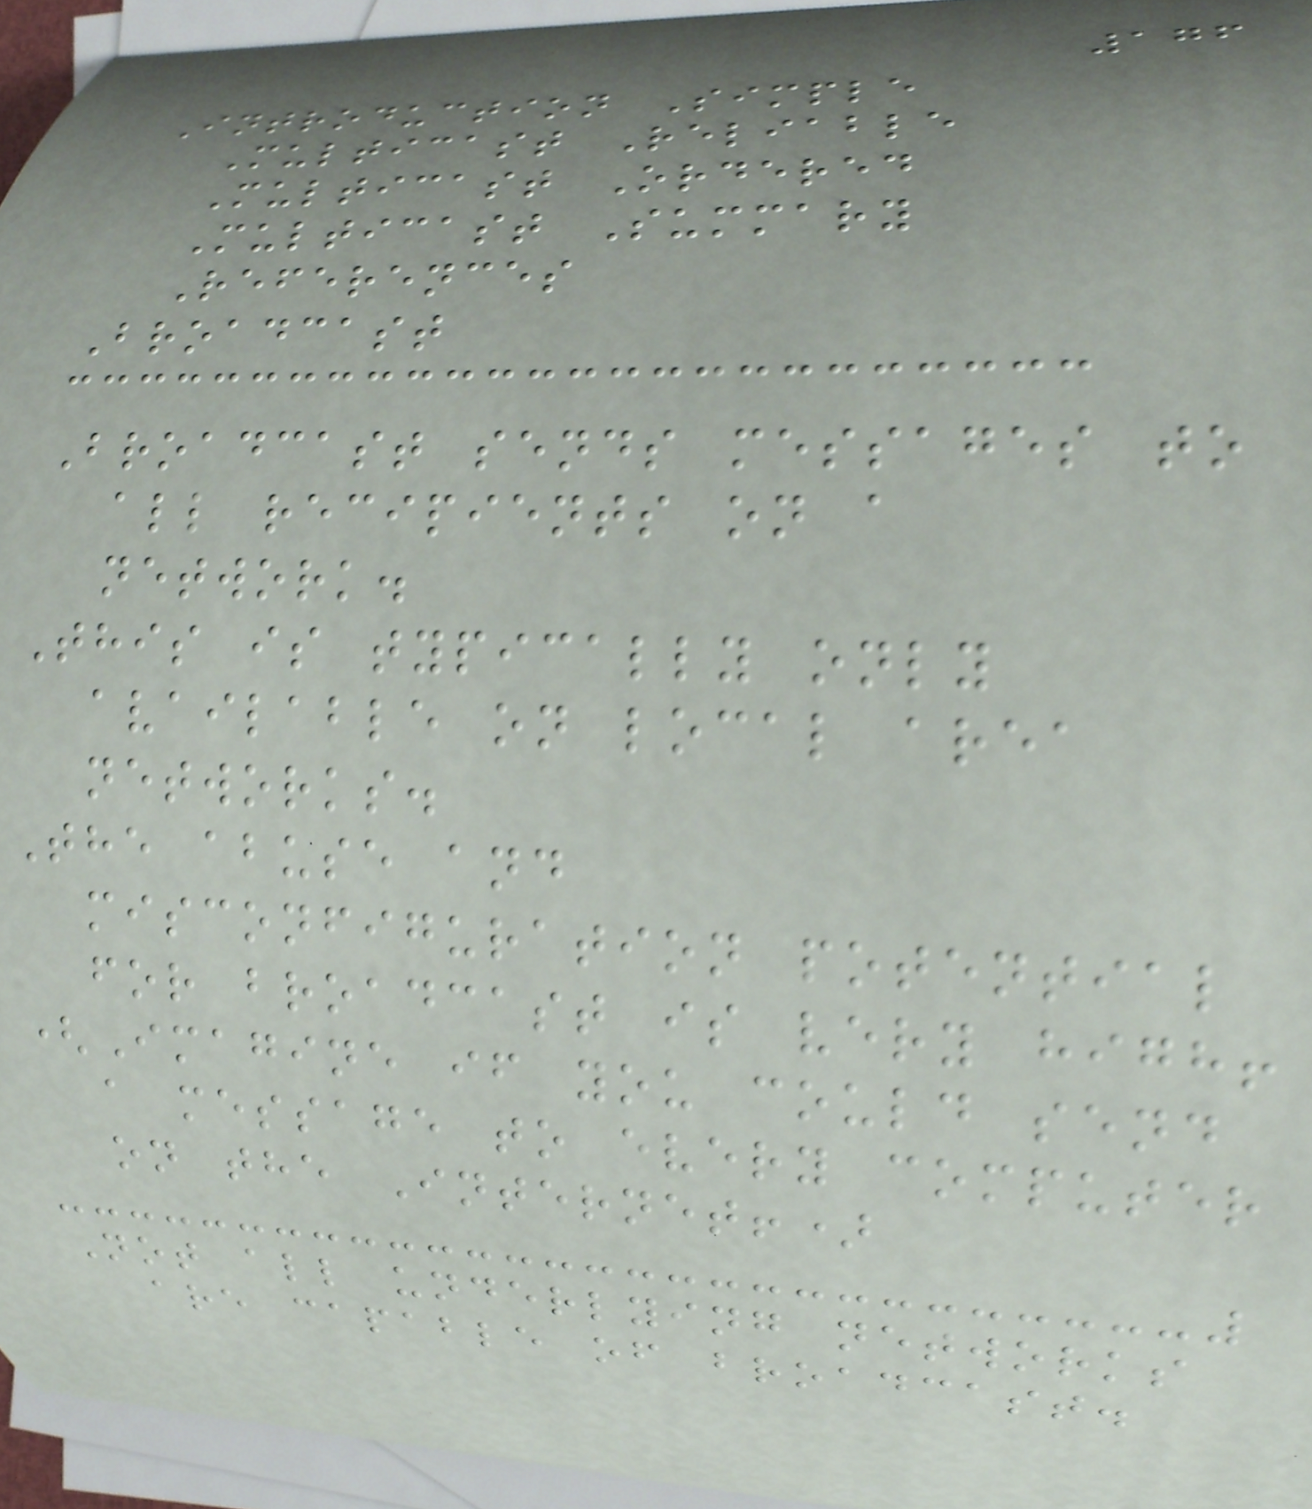176
Introduction Simple
Multicast Reliable
Multicast Ordered
Multicast Summary
References
Broadcast
Broadcast sends messages to
all recipients on a
network.
This is typically only
available on local area
networks.
The abuse and
misconfiguration potential
for broadcast is very high!
(Imagine if you could send
a message to every computer
on the Internet!)
Not all underlying networks
are capable of broadcast.
